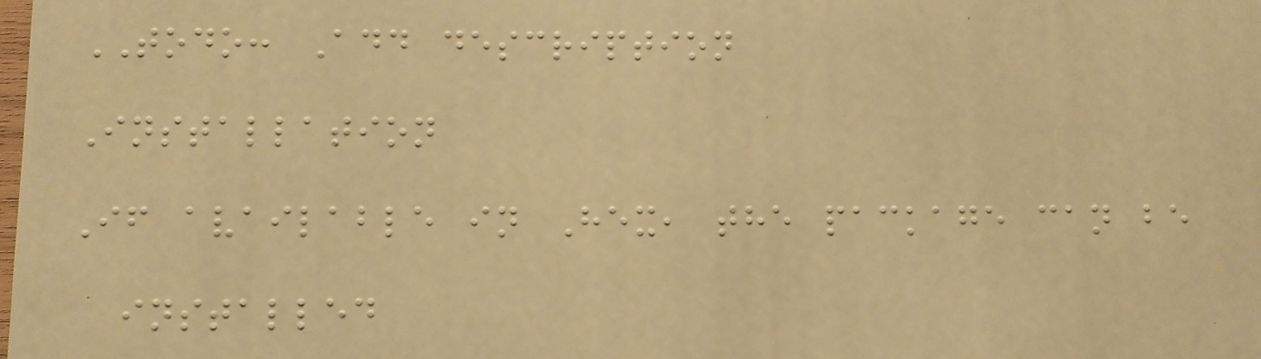TODO: Add description
Installation
If available in Hex, the package can be
installed
